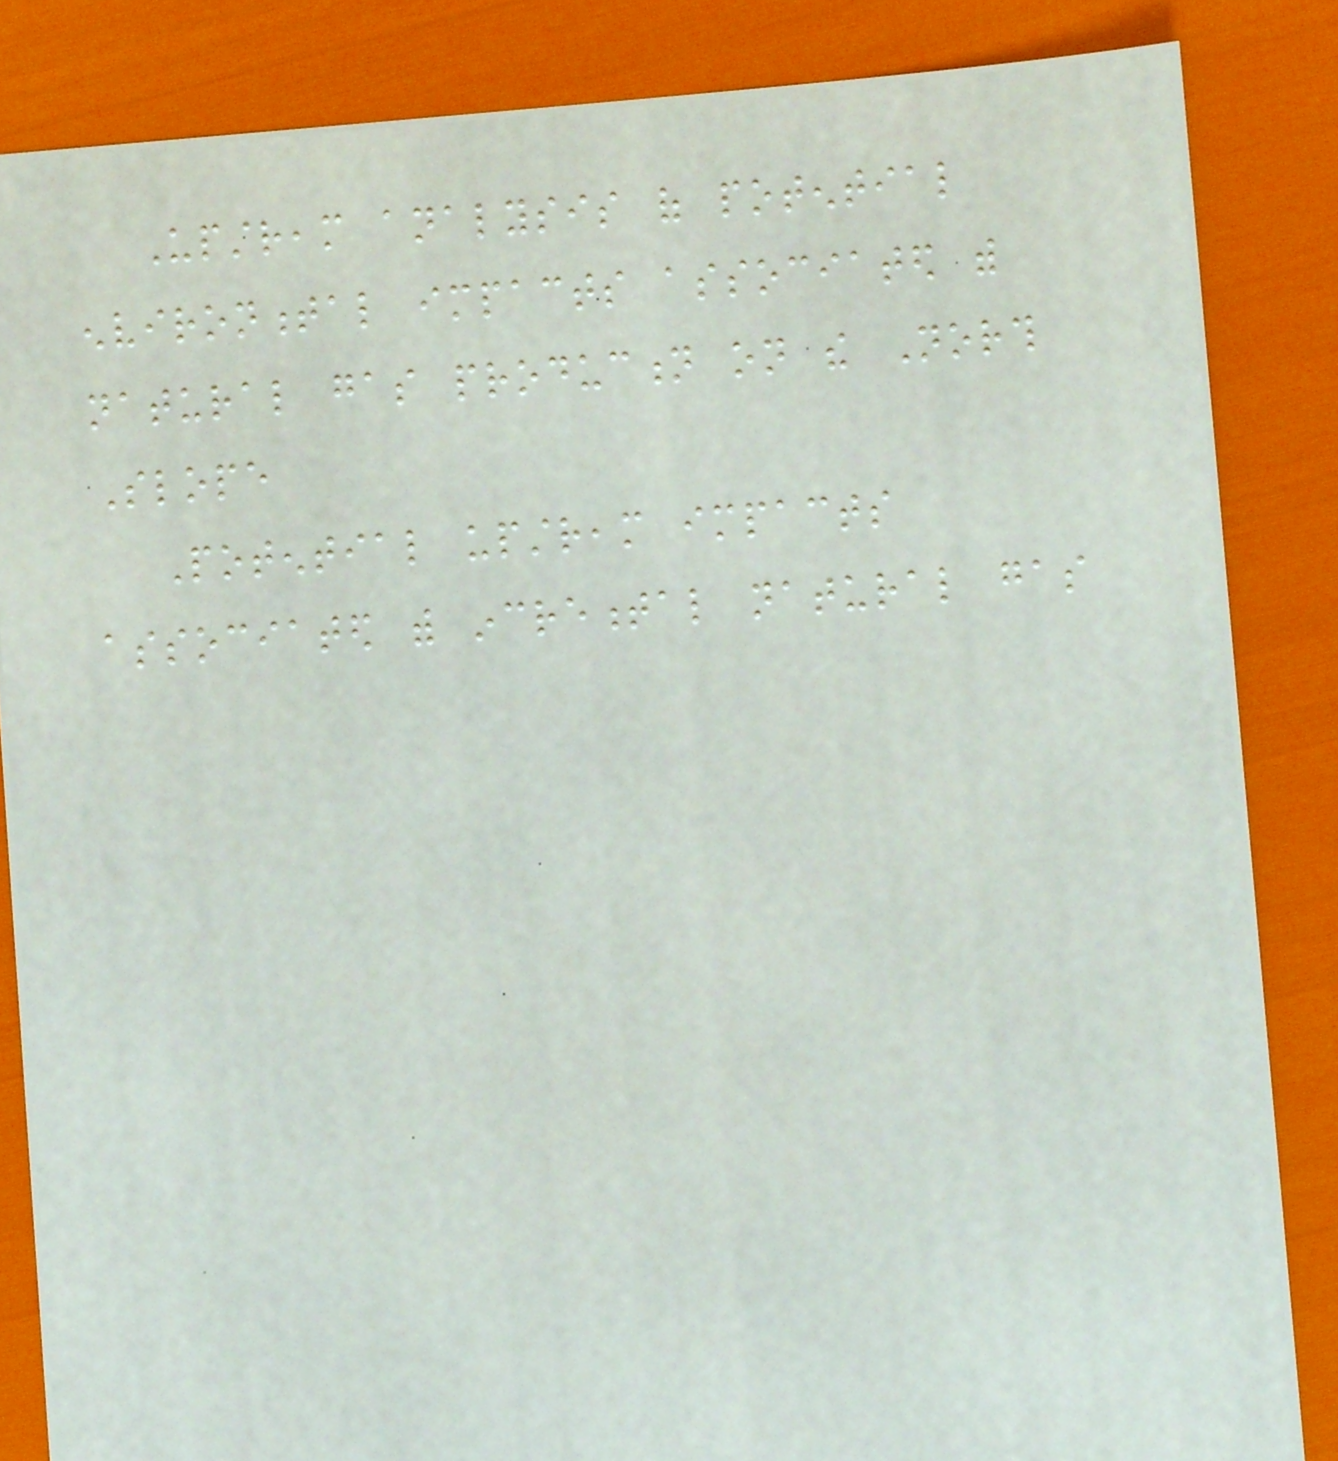Upstream analysis of potential
environmental impacts associated with
natural gas production on the North
Slope
Potential upstream impacts
associated with incremental natural gas
